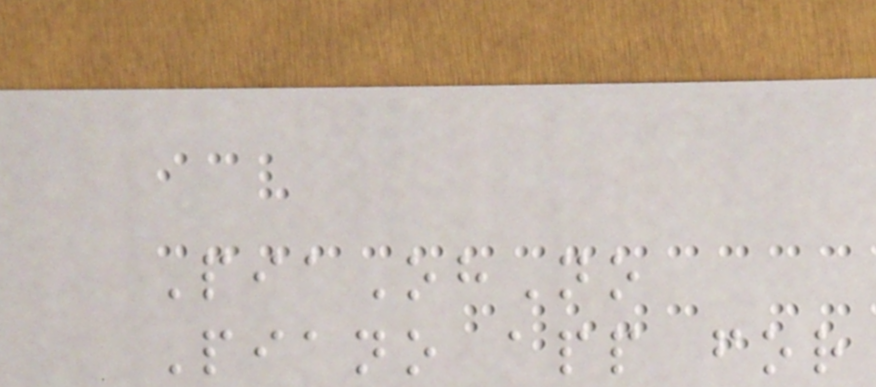PiaOhNo
Piano app for
